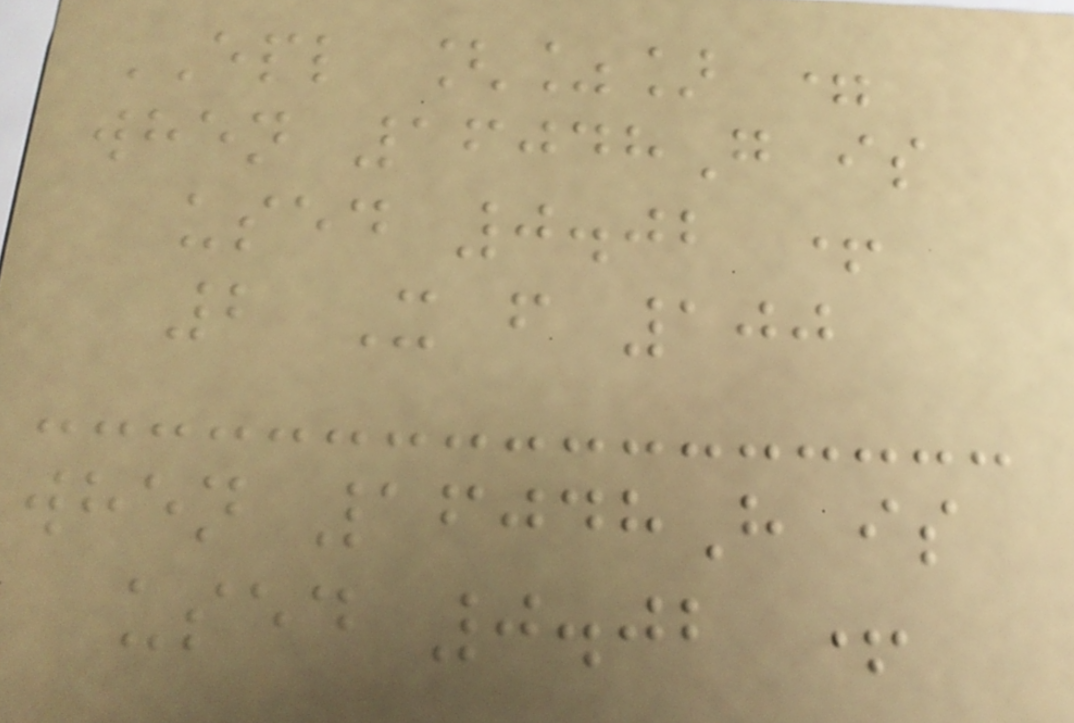EPL [%] =
when 16048G is
used 0.02 +
2 X f 100
when 16048H is
used 0.02 +
